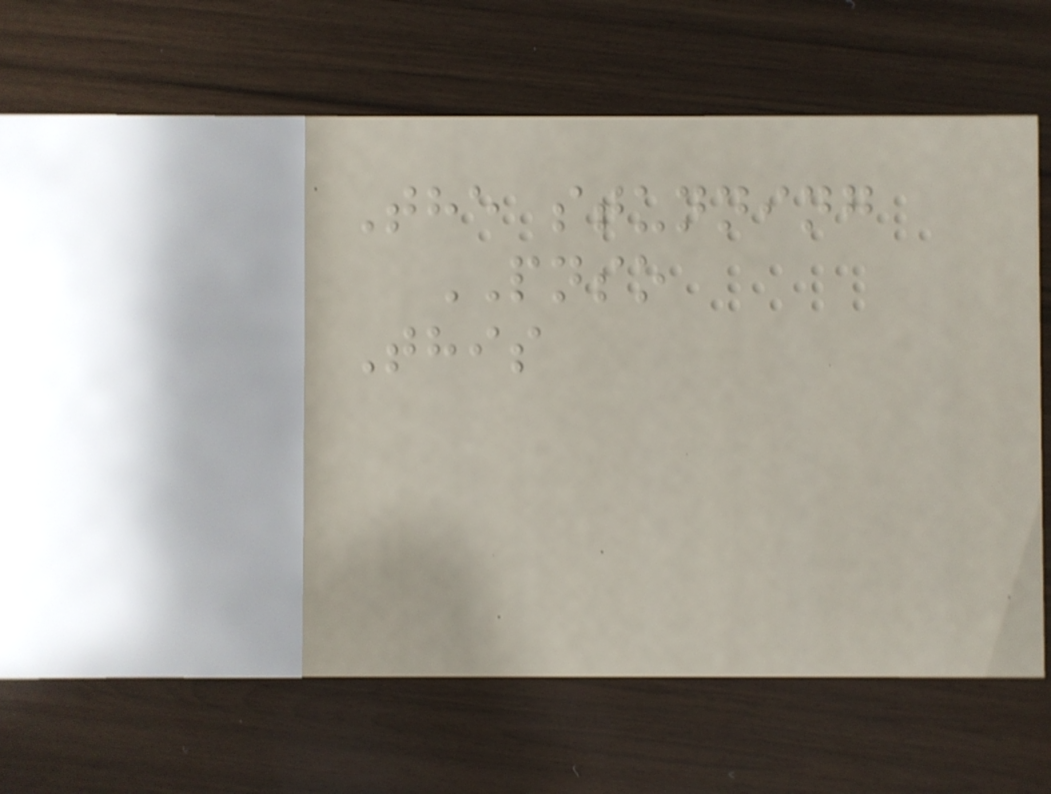The stunning
PNSO
This
